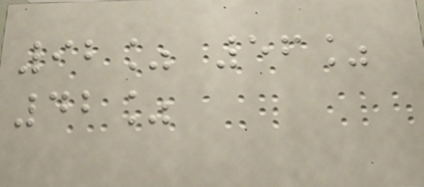92% 56%
42%
